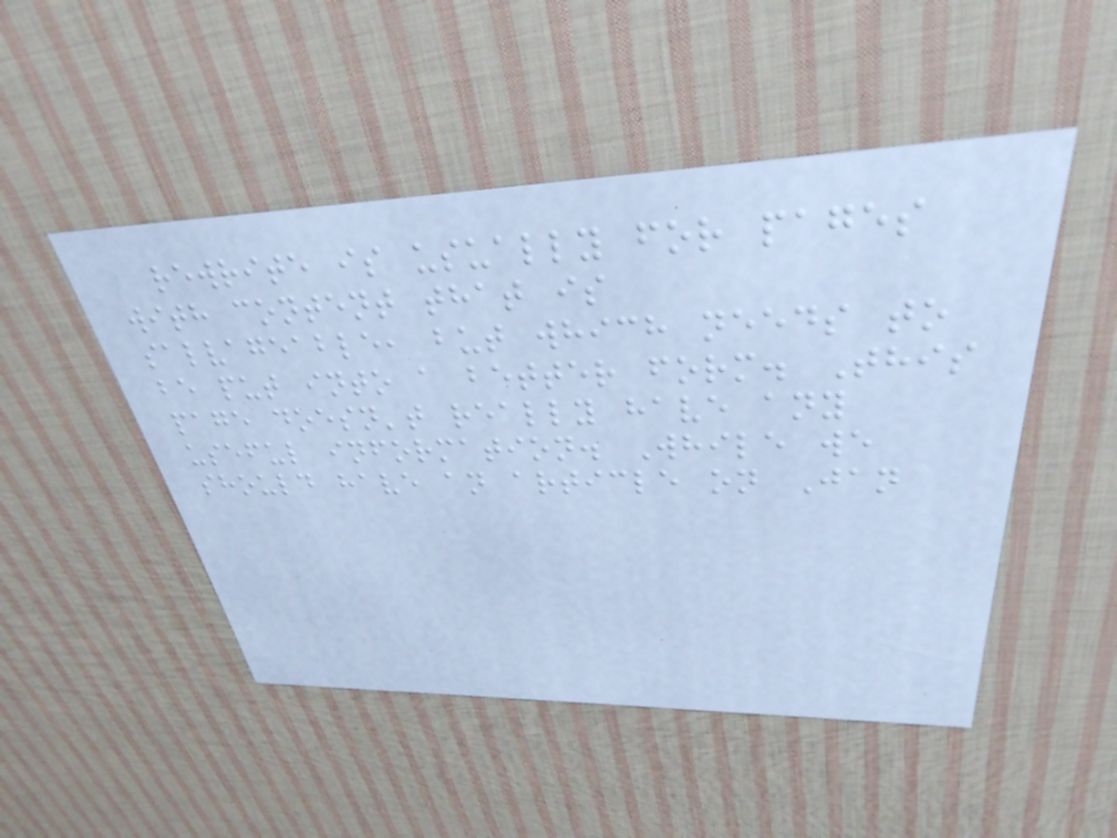rewrite is usually for pages
with content that is
salvageable, but which needs to
be put into a better form. This
page doesn't really have any
useful information. While we
should have an article on Jan
